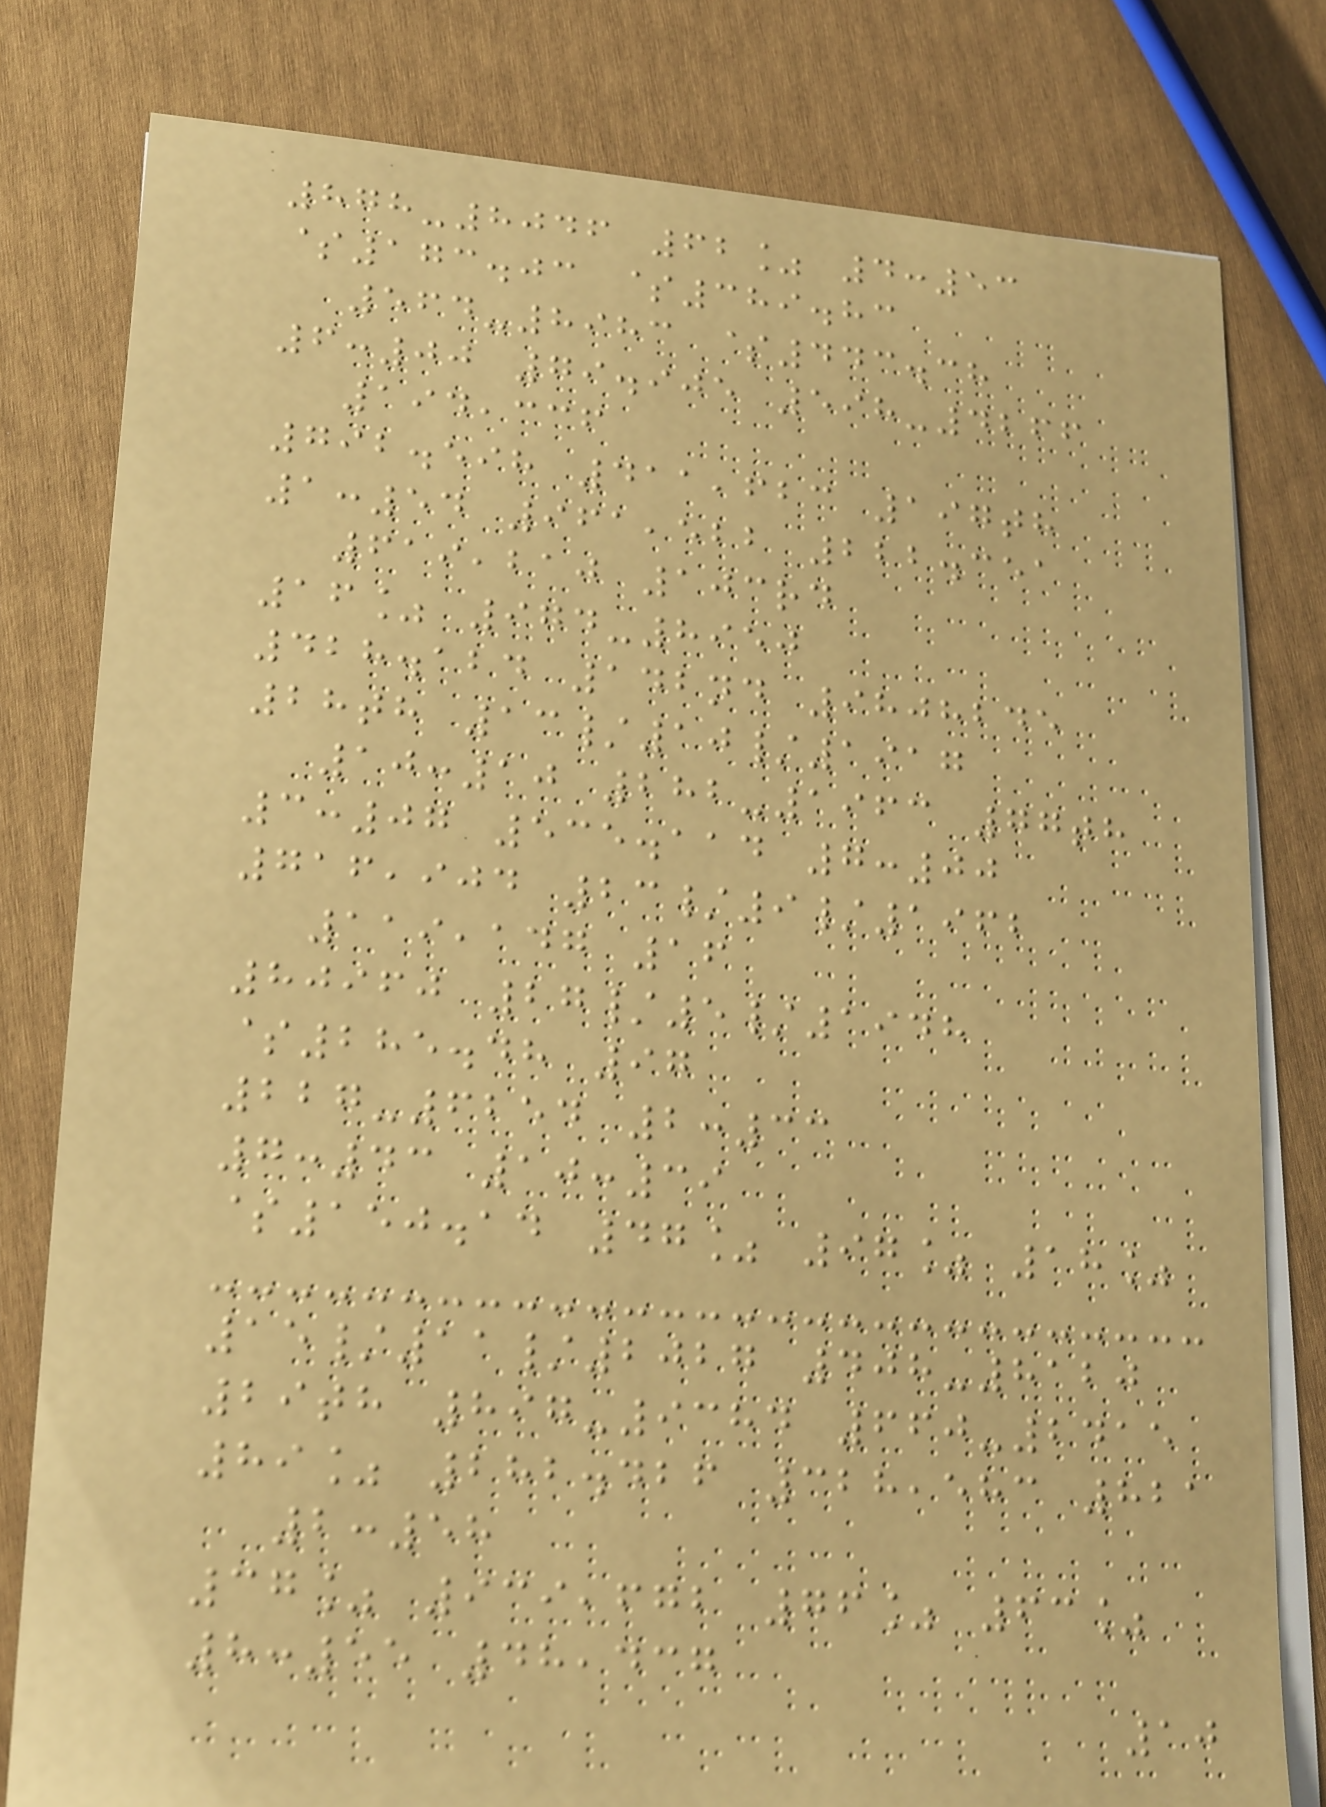878-8046 62% 4:53
$173.03 $389.83
564-8983 $443.38
6:00 79.905 598-4266
194,336
792.598 411,623 197th
1:54 961,522 222.351
619,210 103rd
16% 974-8950
428.124 142nd 9808245
28th 13/10/1917
10:10 282-1963 77th
3:07 535.114 7:00
716,904 23/9/1962
119,147 16
80960 27/5/1948
$285.48 97
227-6254 2:33
7:43 10:39
$150.14 47% 97% 18%
15/11/2027 408-8120
29th 897-9384 660-2415
89% 282.426 328,583 821
2:58
37% 939,672 76% 63%
8:55 48,437
10
